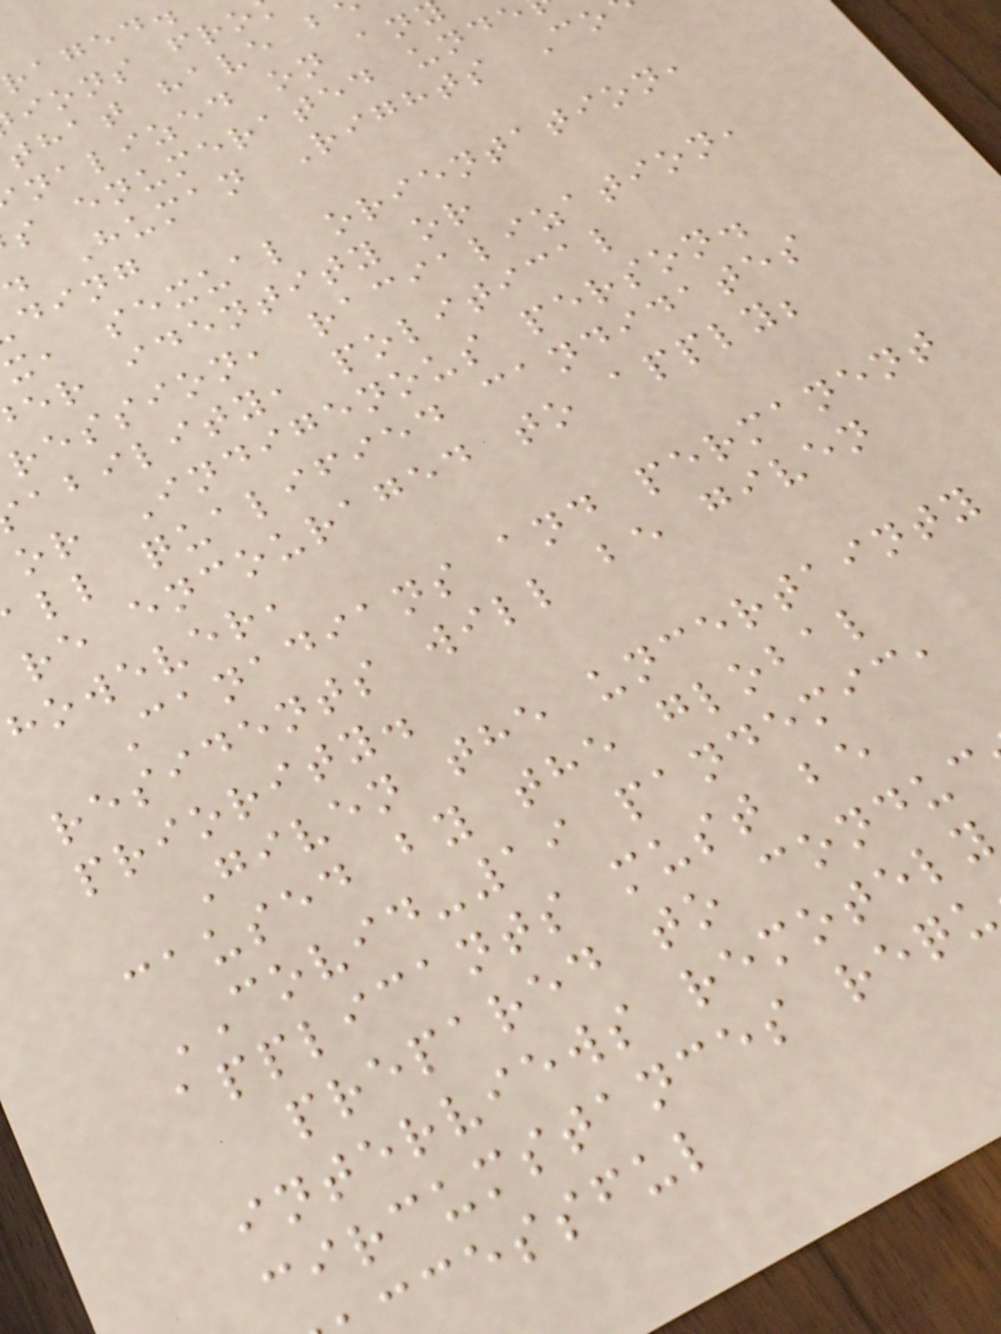ions fro
that have b
nalized on an
s enumerated unde
Human Rights Co
ding
x, sexual orientation,
er identity or
ression, racialization,
ability, political
or Indigenous person.
ll qualified candidates
re encouraged to apply;
however,
Canadians and permanent
residents will be given
priority.
Given the uncertainty
caused by the global
COVID-19 pandemic,
applicants must be
prepared to conduc
interviews remotely
circumstances requ
cessful
